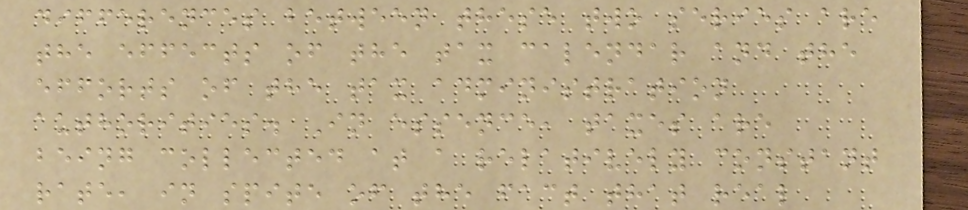differences between these two series are
the effects of the tax calendar and the
efforts of the tax administration
authorities. In essence, taxes are
being collected at a relatively constant
rate, in spite of the fact that real
